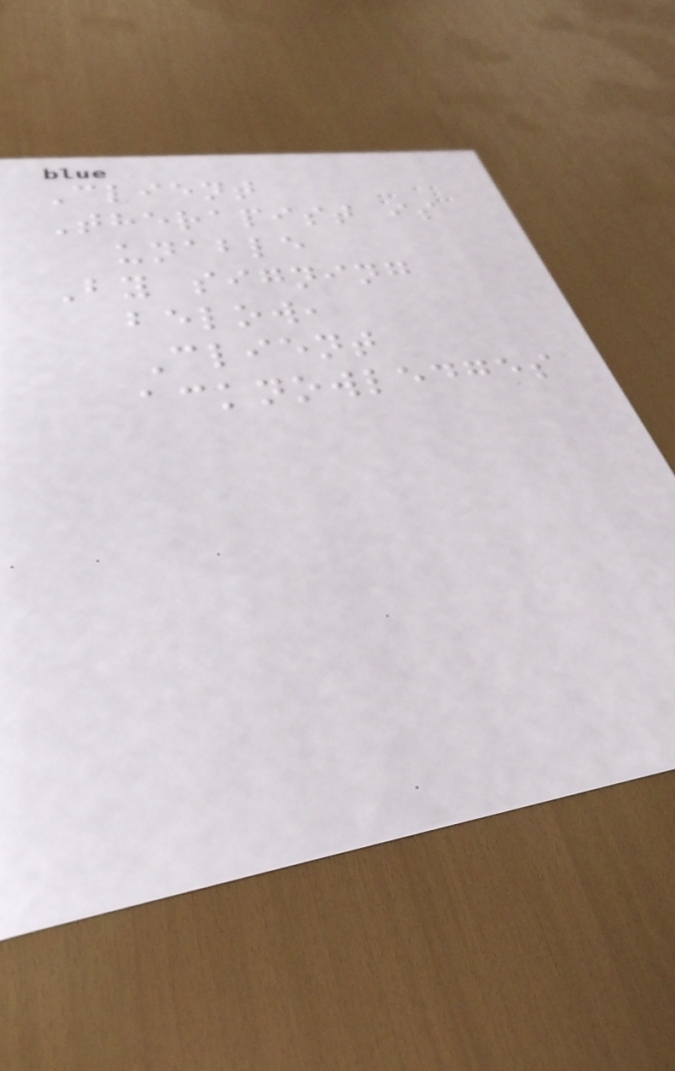Client
Therapist is
unable
By signing
below,
Client
acknowledges
